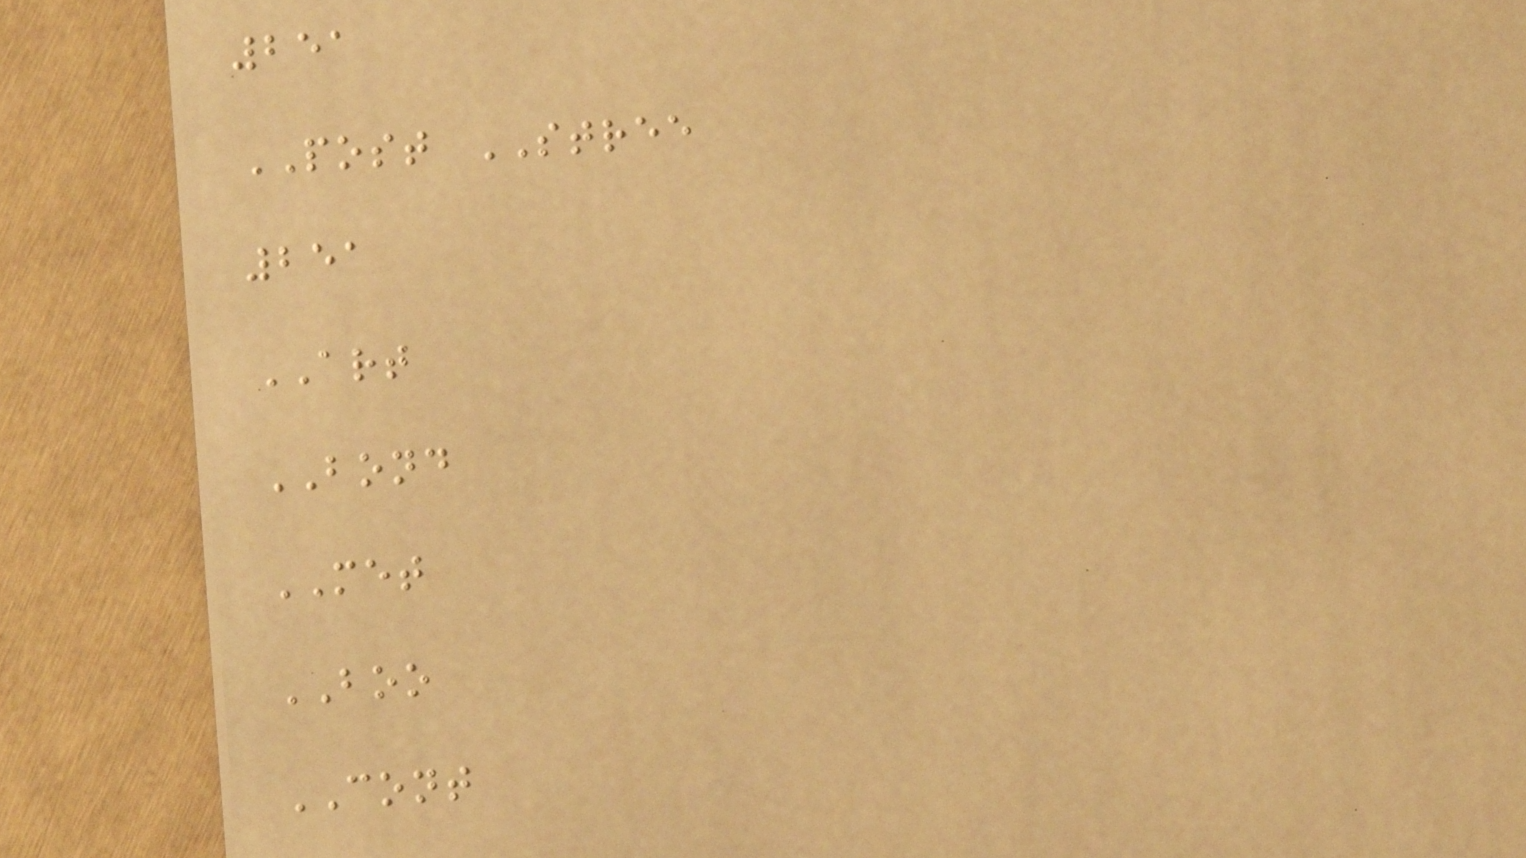251
POST STREE
251
ART
BOND
MET
BOO
CONT
